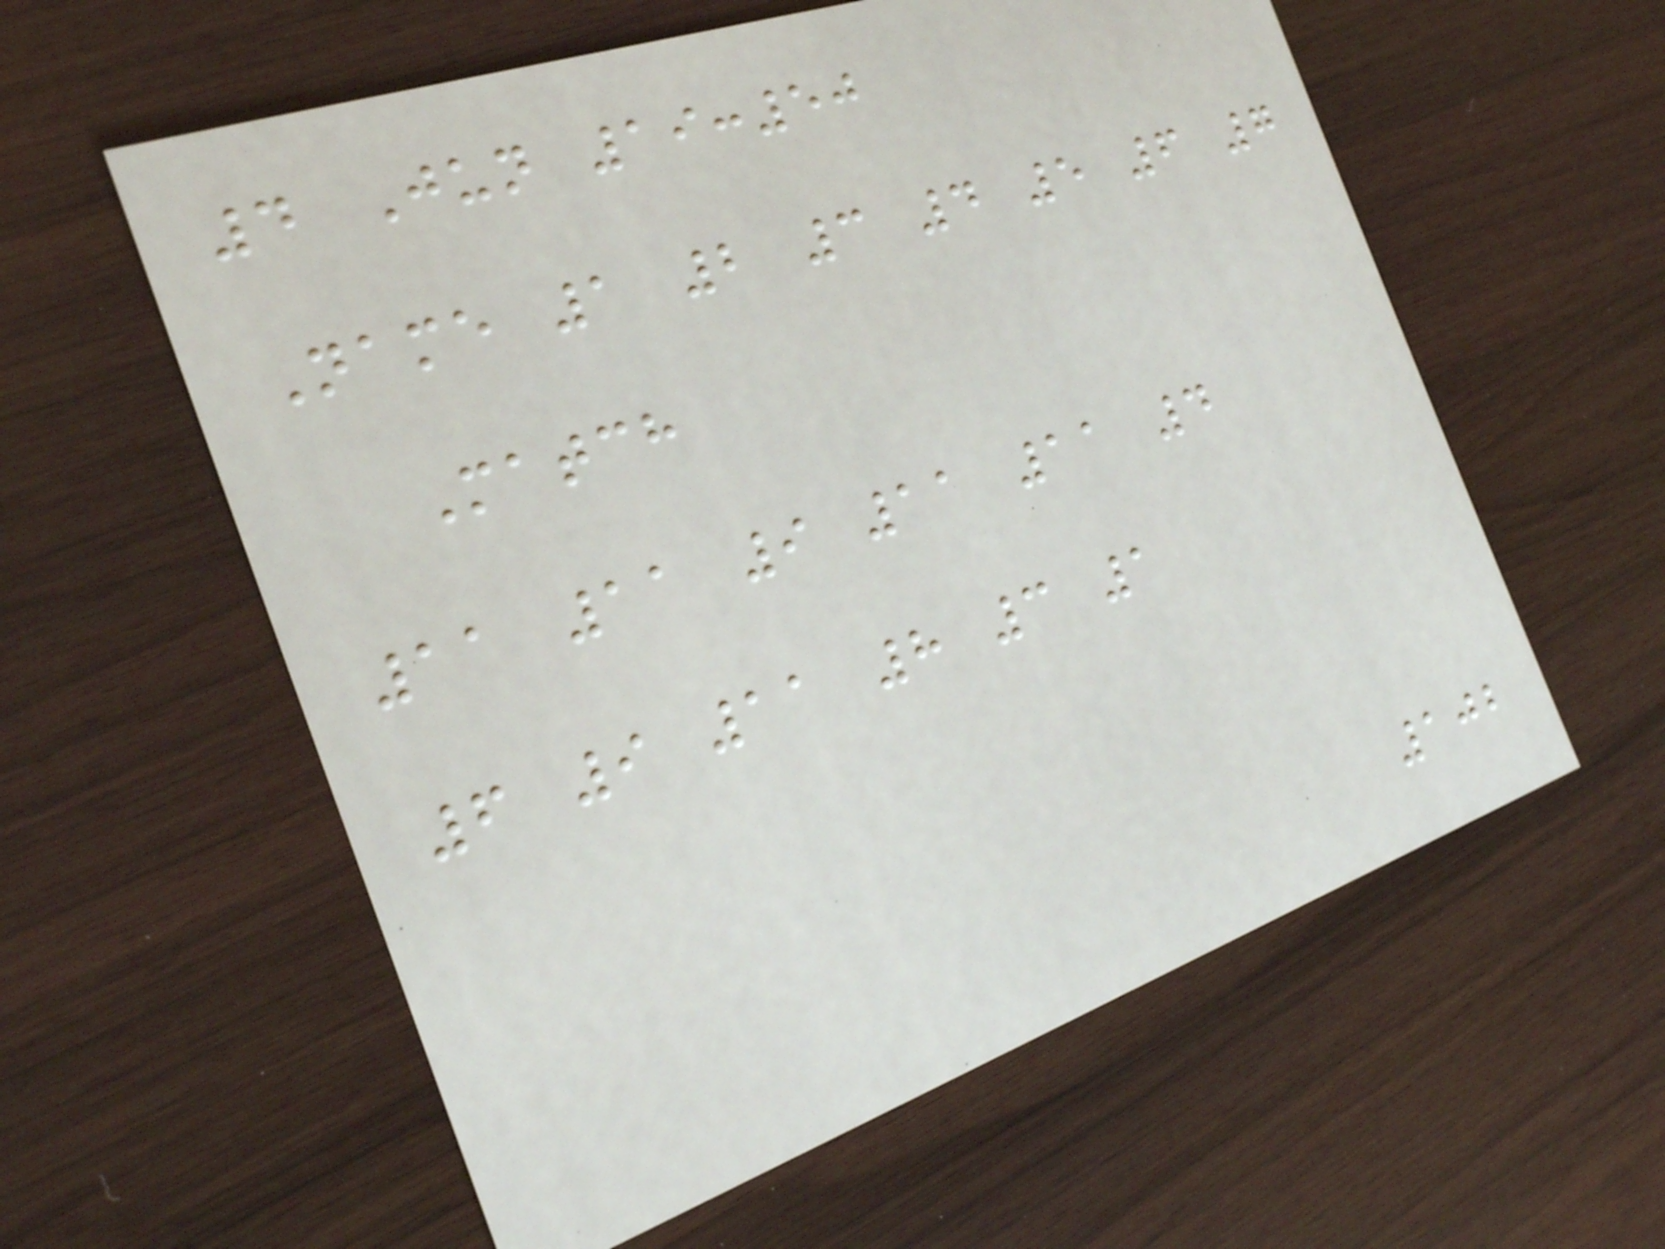4 Jun 19:50
Name 1 2 3 4 5 6 7
Match
11 11 9 11 11 4
6 9 11 8 3 1
102
